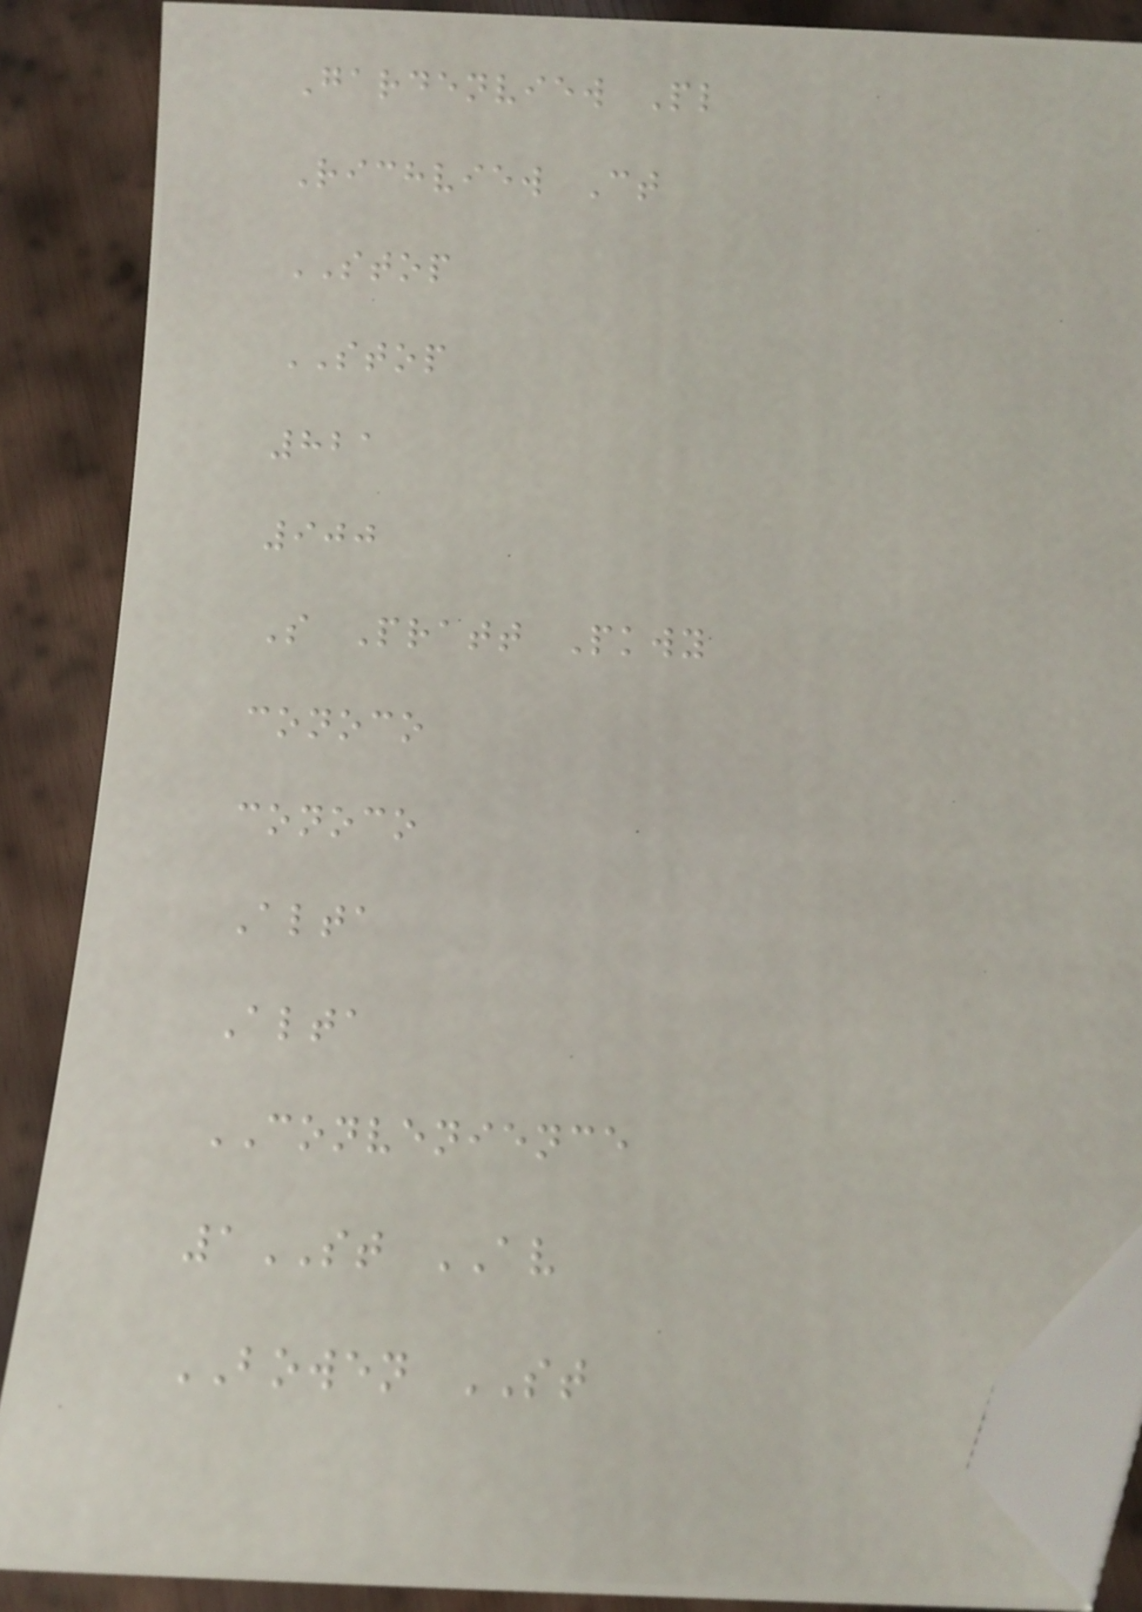Gardenview Pl
Richview Ct
STOP
STOP
821
900
S Pratt Pkwy
conoco
conoco
Alta
Alta
CONVENIENCE
1ST AV
BOWEN ST
